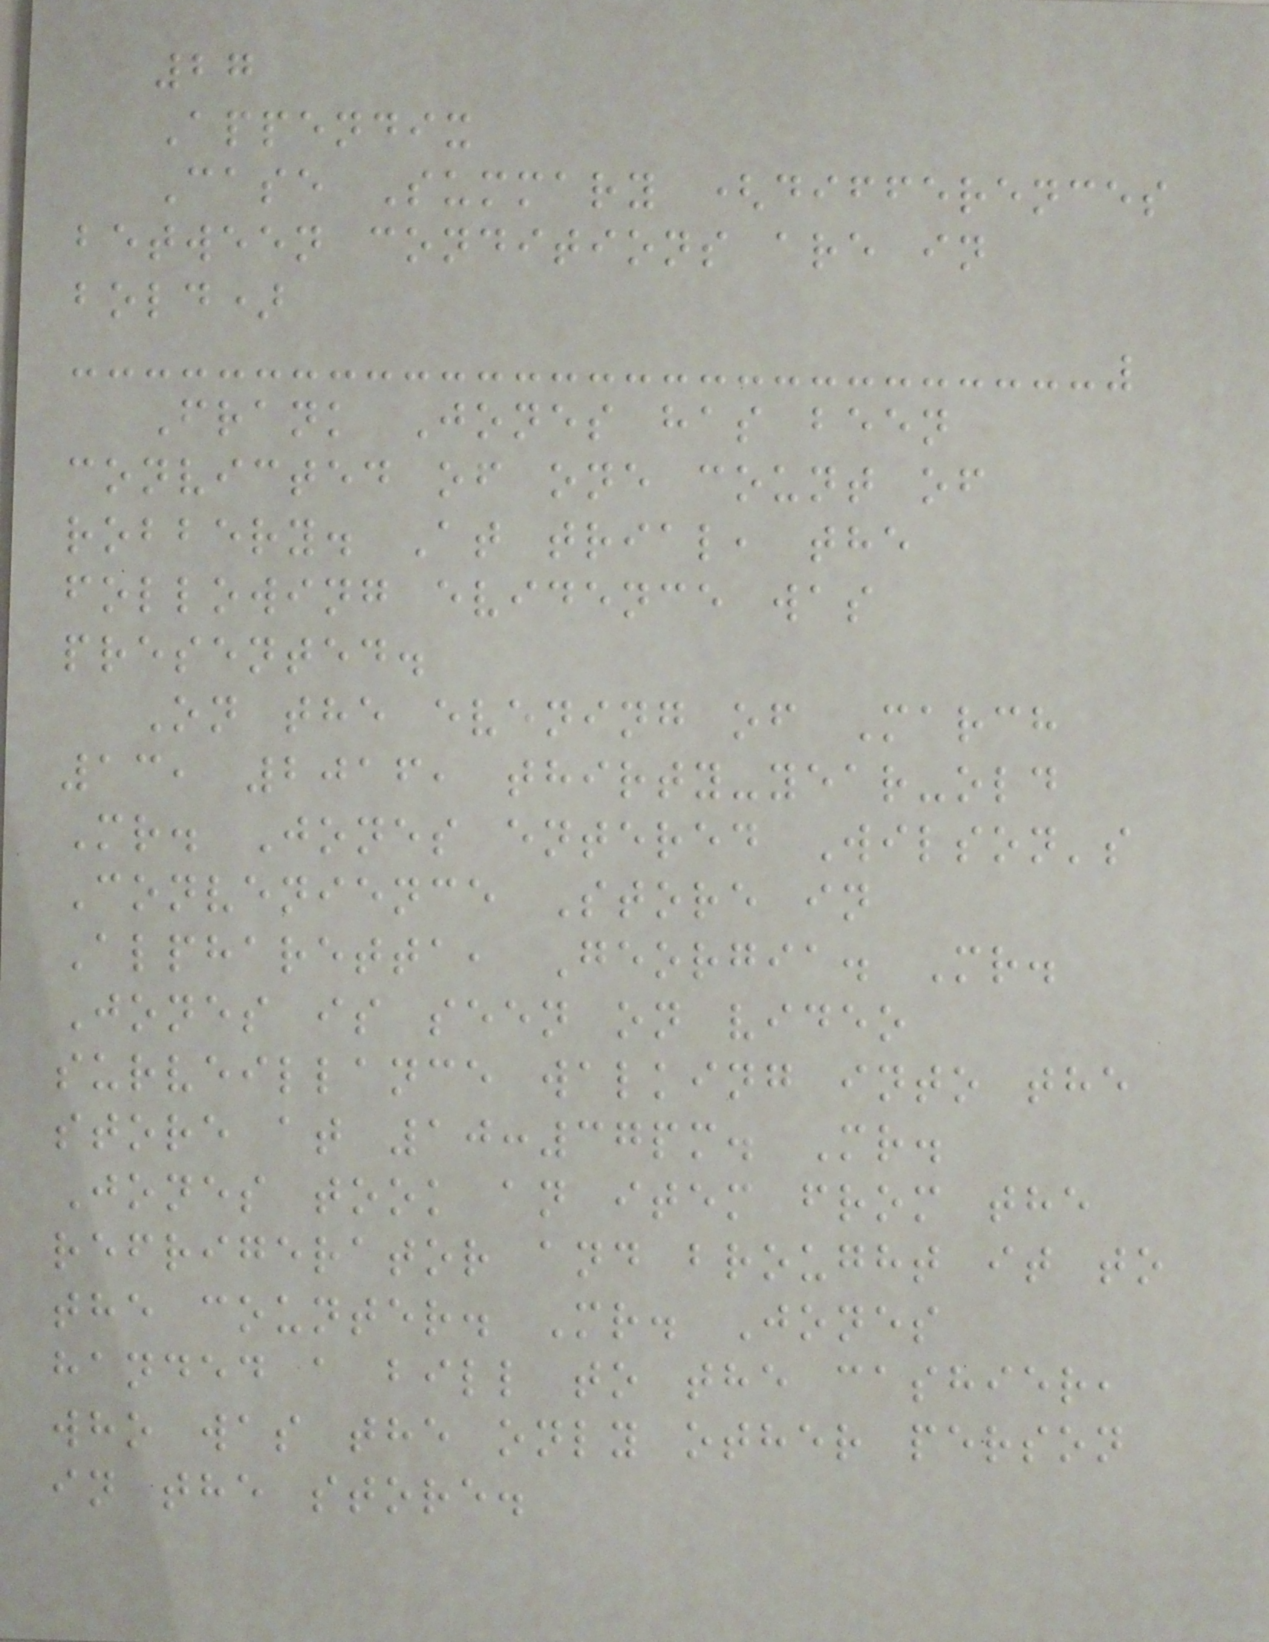27
Appendix
Case Summary (differences
between conditions are in
bold)
Frank Jones has been
convicted of one count of
robbery. At trial, the
following evidence was
presented.
On the evening of March
13, 2016, thirty-year-old
Mr. Jones entered Wilson's
Convenience Store in
Alpharetta, Georgia. Mr.
Jones is seen on video
surveillance walking into the
store at 10:37pm. Mr.
Jones took an item from the
refrigerator and brought it to
the counter. Mr. Jones
handed a bill to the cashier,
who was the only other person
in the store.
